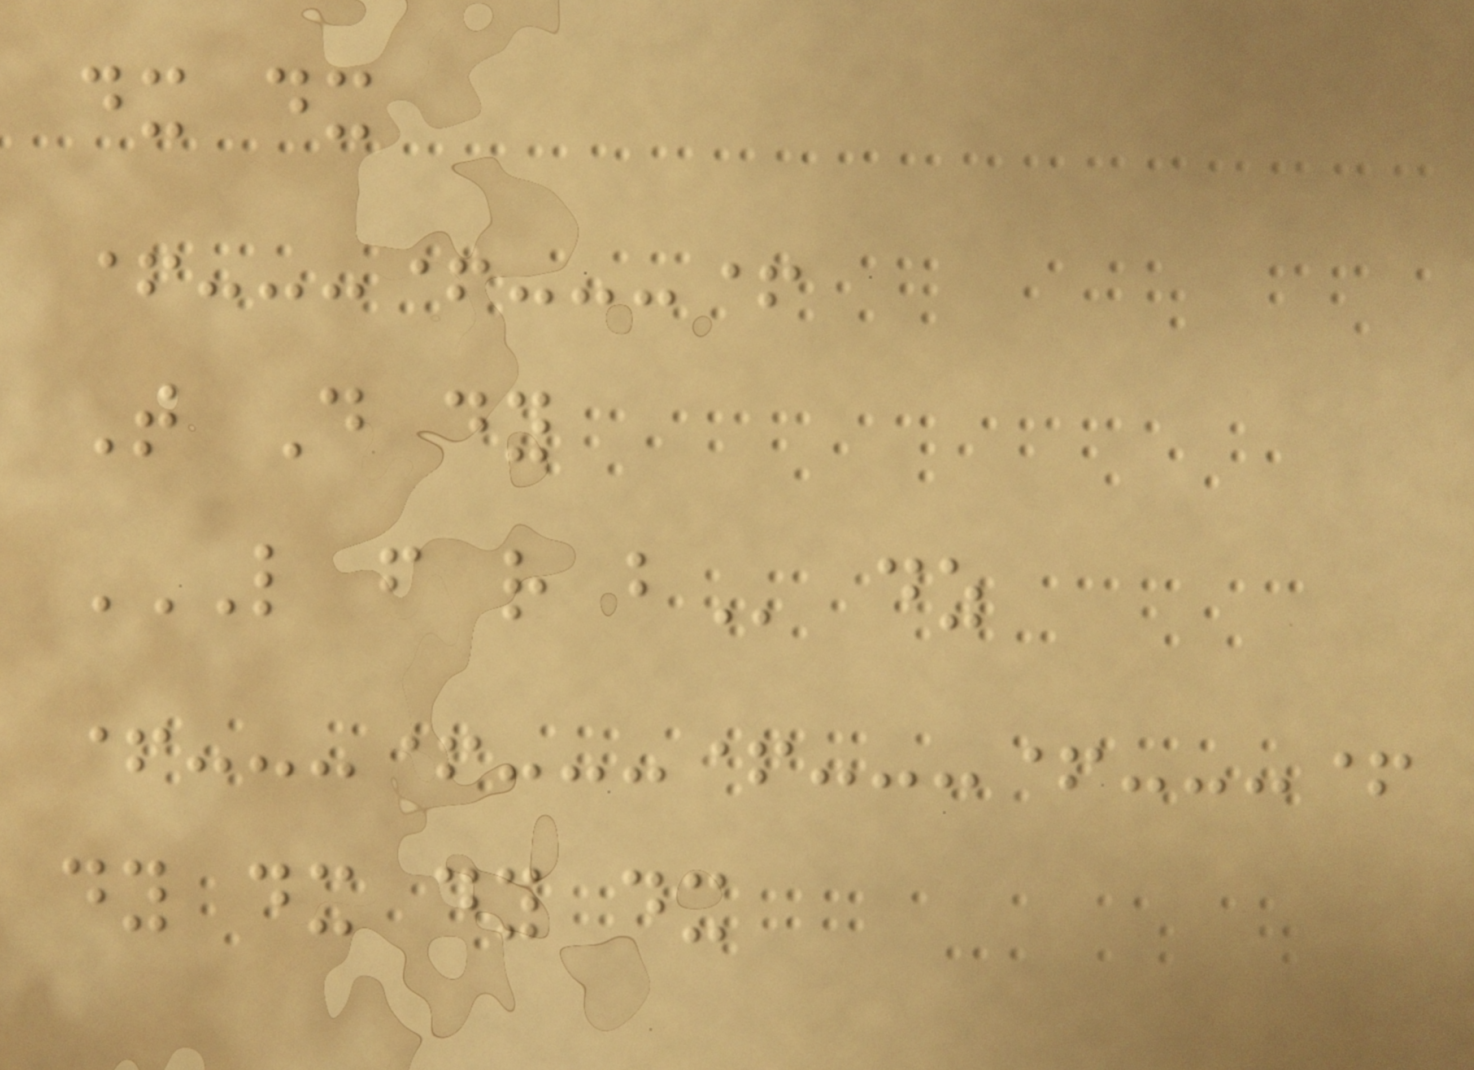dx dx
+---+---+
T D dy
L F R B dz
+---+---+---+---+
dy dx dy dx
